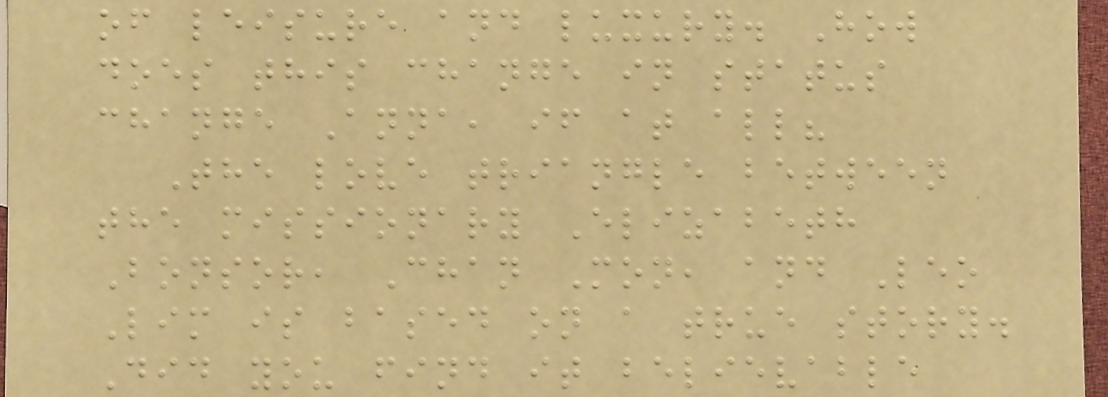of leisure and luxury. How
does this change in status
change Anna, if at all?
The love triangle between
the missionary Elizabeth
Bonsor, Chan Mon, and Leo
Lim is based on a true story.
Did you find it believable
